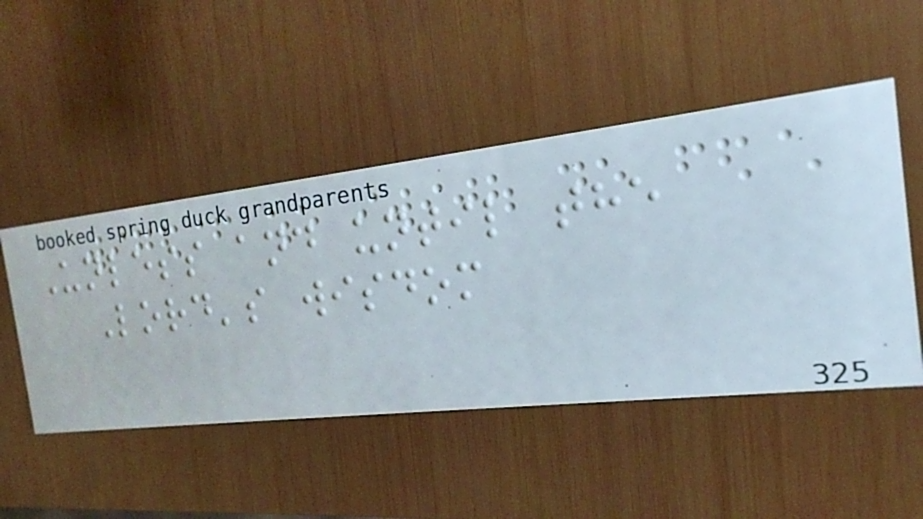Unless and until the
Lord's wisdom
